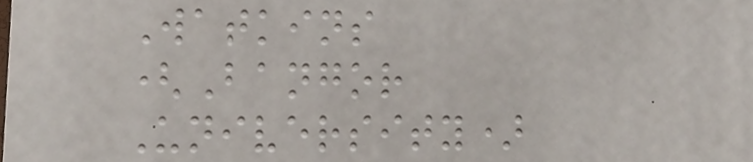Watkins
(Bangor
University)
